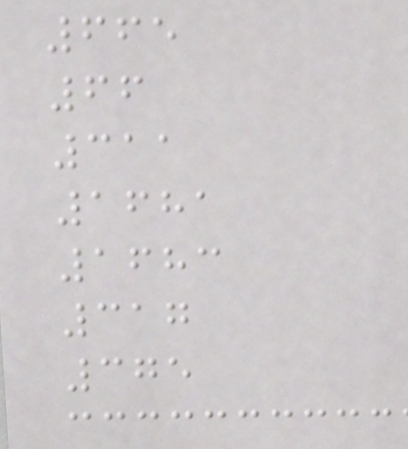665
66
311
1681
1683
317
375
